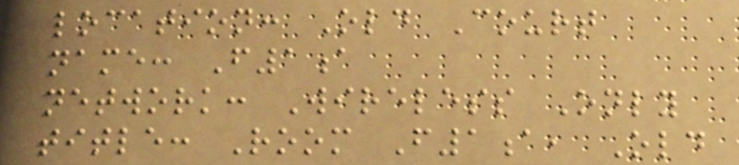location: Old Court
name: F1a
network: Wireless Only
title: Room F1a, Old
